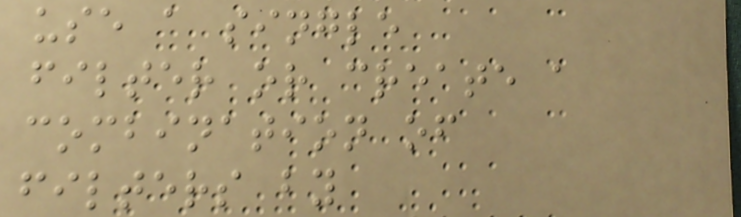use a single
filter or create a
combination of
filters by
